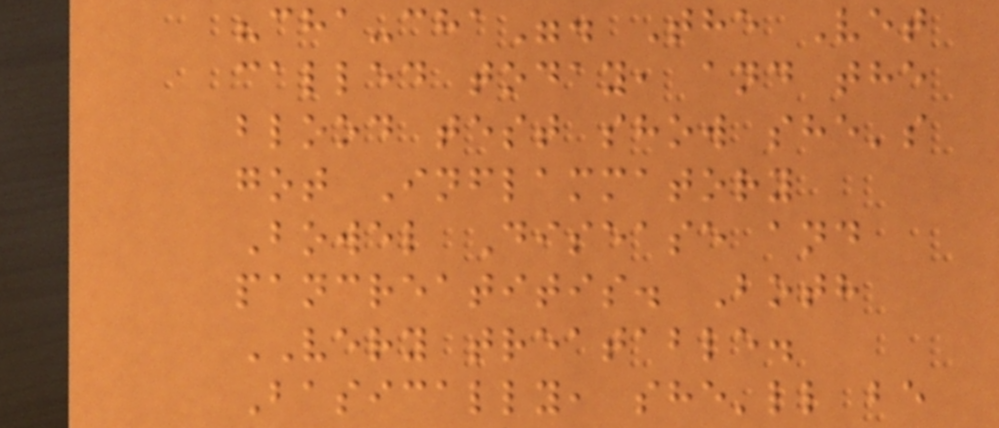"cha-cha". The Vet
called today, and the
blood test show she's
got Inflammatory
Bowel Disease and
pancreatitis. Both
VERY treatable.
Basically, she'll be
